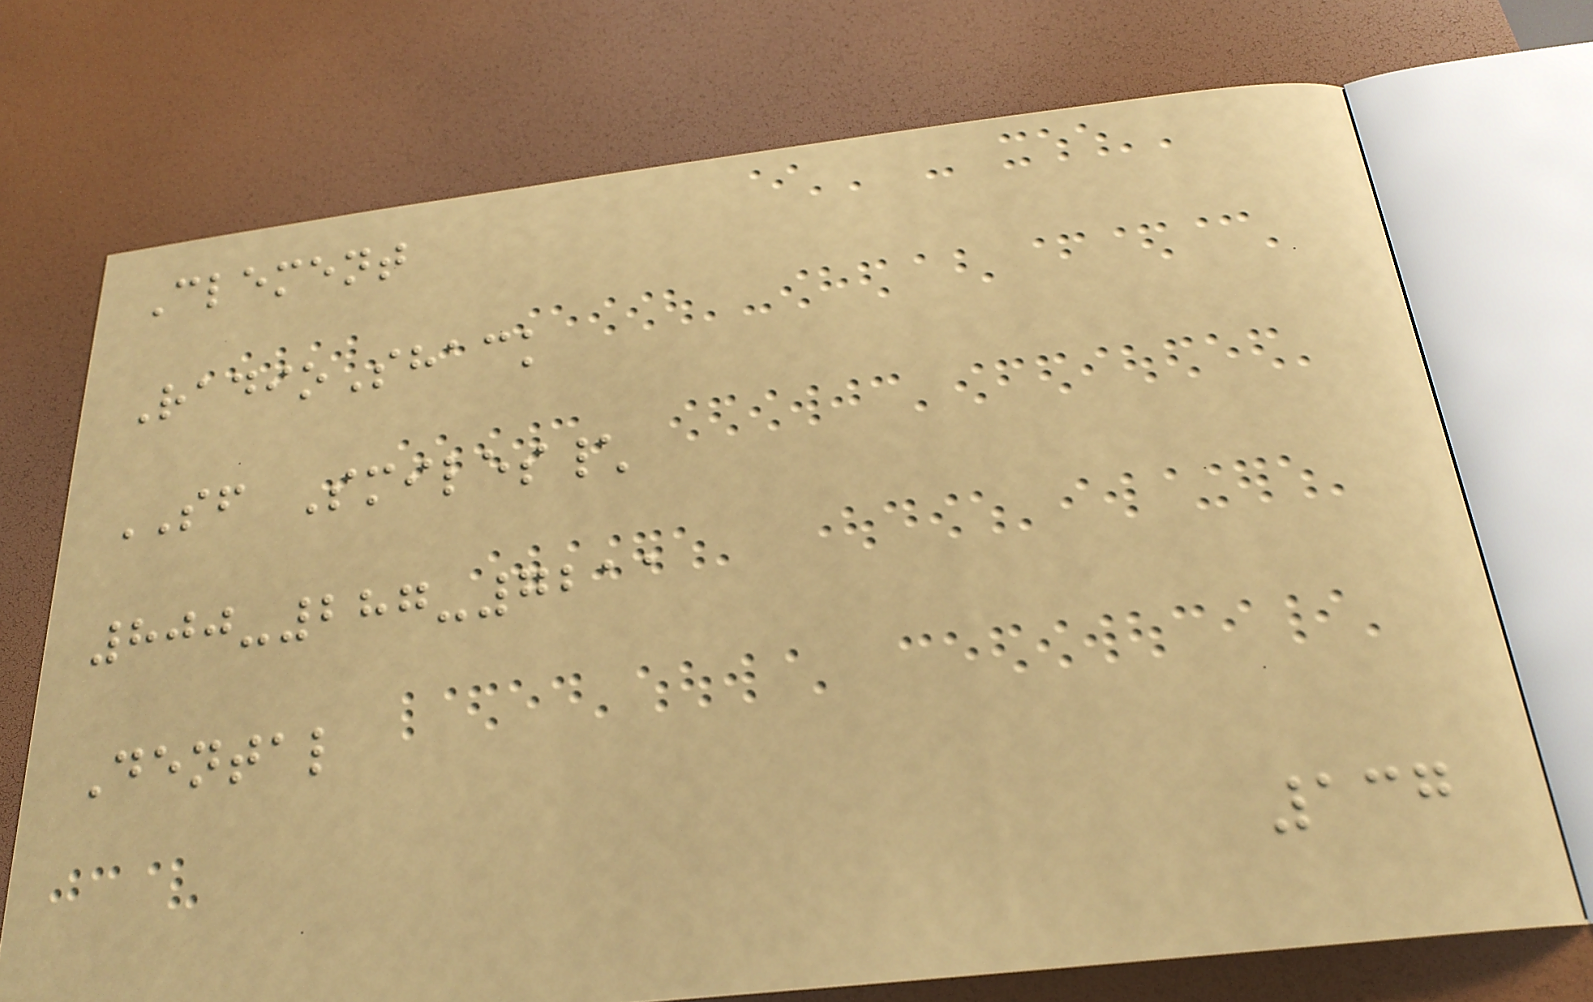Clement
RadioShack
SF Smiles\
800-287-7211
Dental
137
